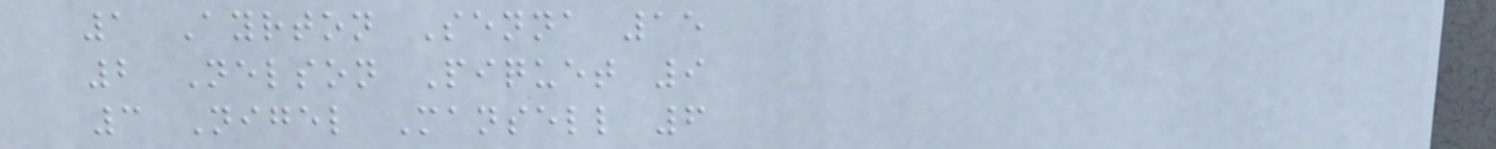1 Ayrton Senna 15
2 Nelson Piquet 9
3 Nigel Mansell 6
